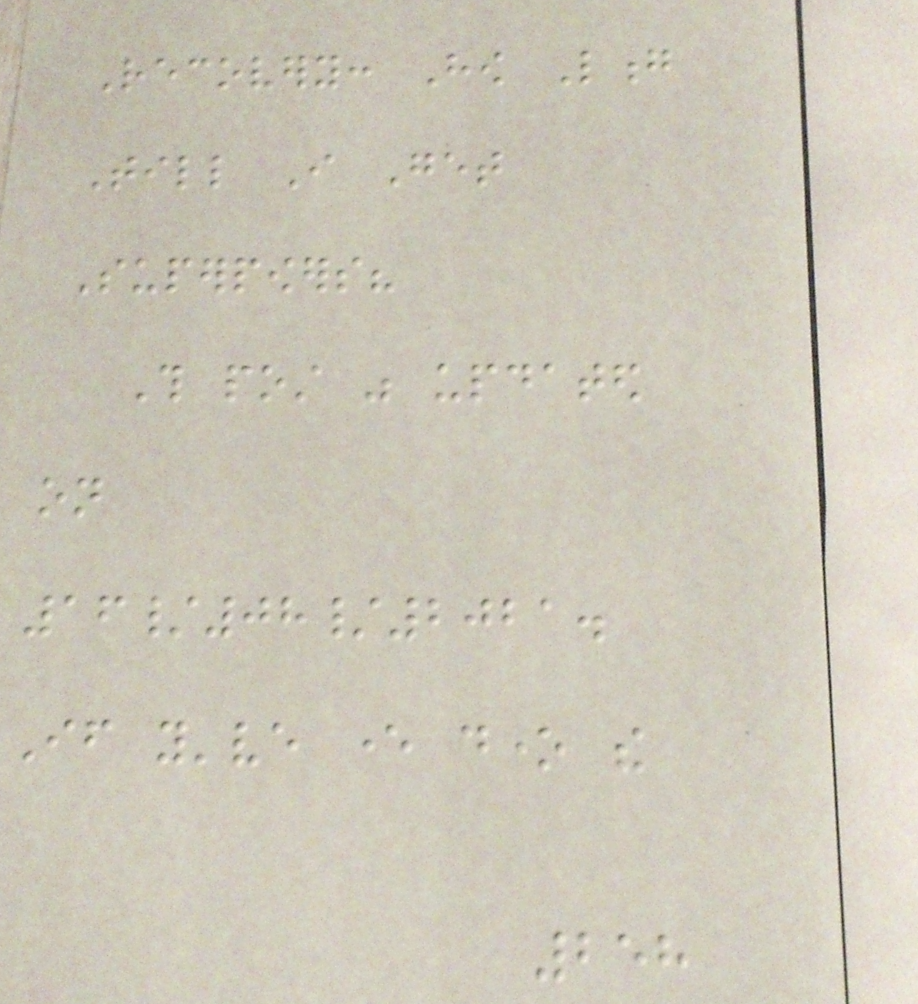Recovery: How Long
Till I Get
Superpowers?
This post was updated
on
16/08/2021.
If you've ever done the
258
